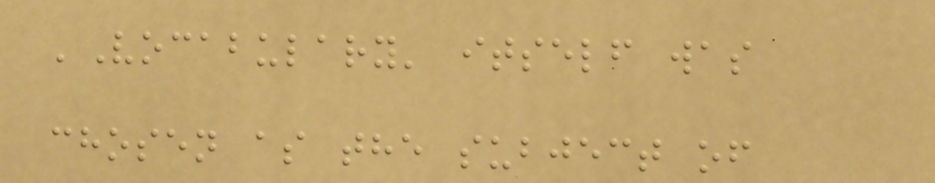'Vocabulary' itself was
chosen as the subject of
